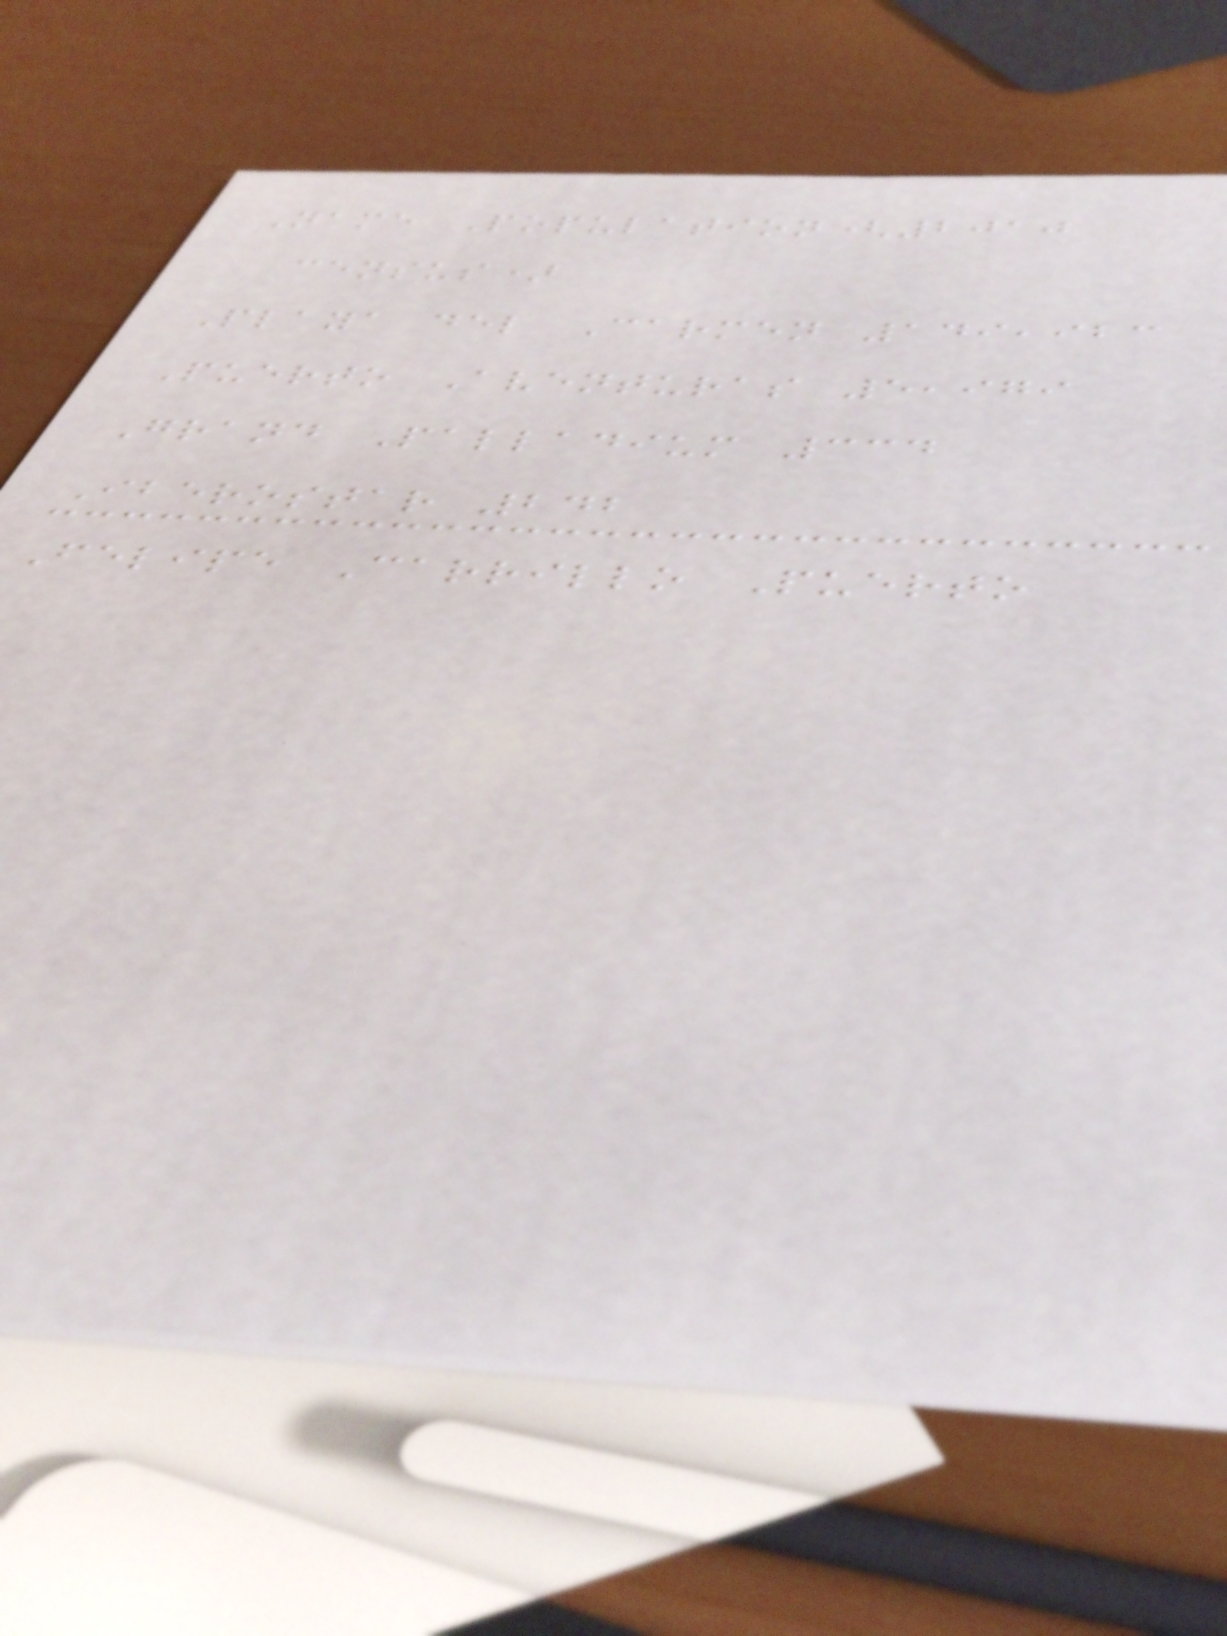Name Population(2010
census)
Playa del Carmen 149,923
Puerto Aventuras 5,979
Grand Palladium 334
Iberostar 242
Felipe Carrillo Puerto
